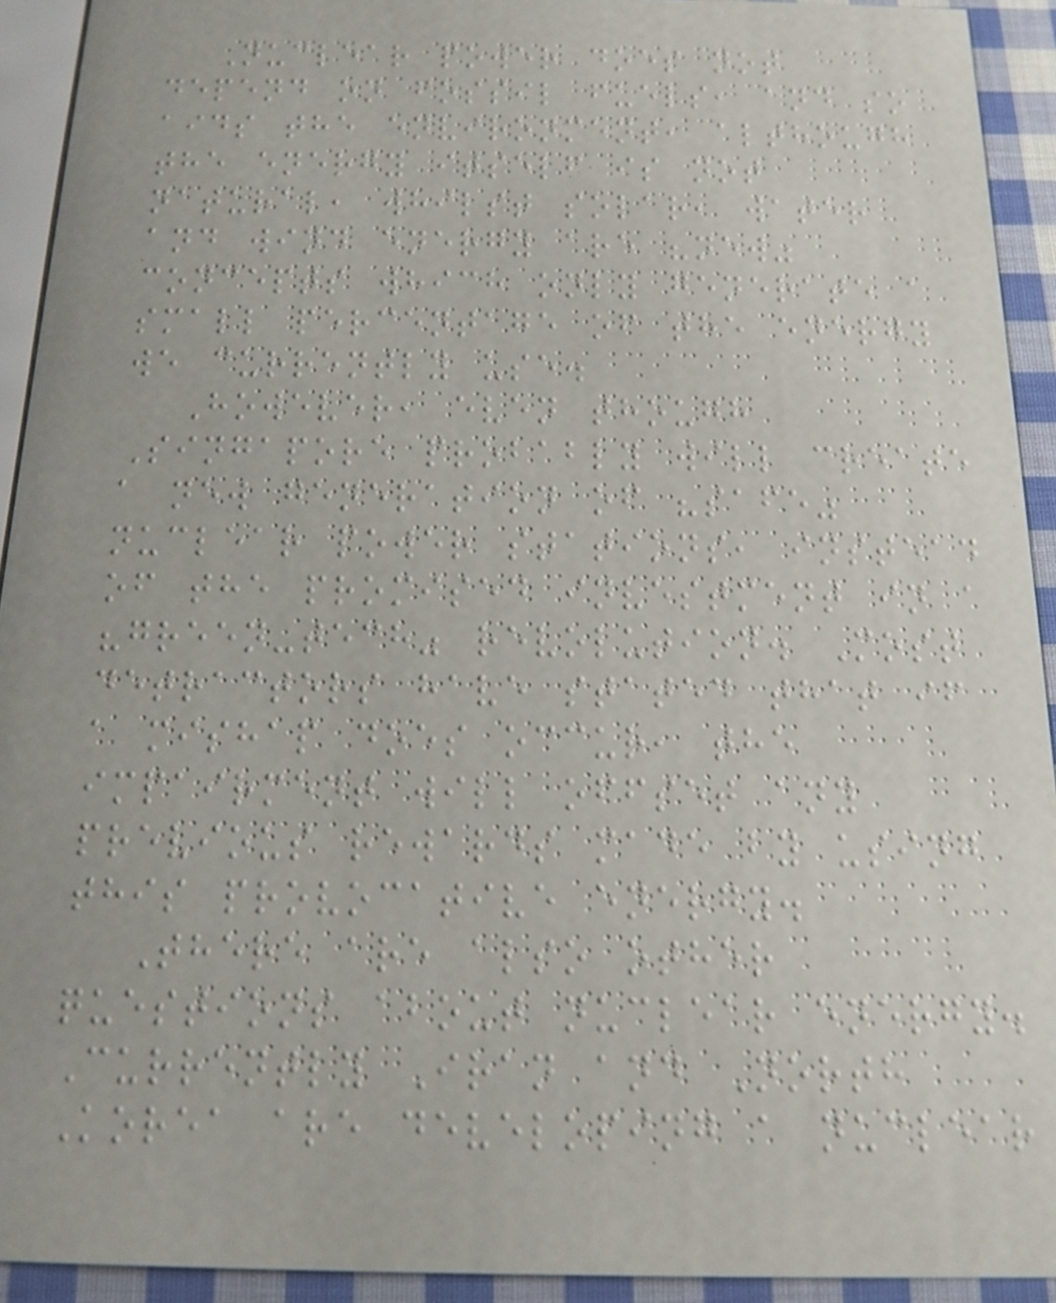Nuclear power does not
depend on fossil fuels, and so
aids the environment, although
the energy itself is not
natural, whilst solar, water
and wind energy are "new"
concepts which only generate a
small percentage of the energy
we currently use.
However, even though
Singapore probably will create
a new generation of "safe"
nuclear power stations, instead
of the promised investment in a
"green-tech" revolution. Most
detractors have stated that if
a mishap does occur, the
impairment will offset any
previous rewards made by using
this provocative energy.
There are also other
questions about nuclear energy.
Currently Iran and North
Korea are developing a nuclear
